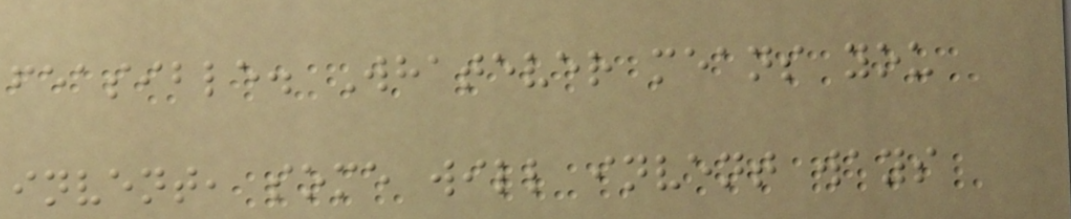feasible. Whatever means you
invent, some will invent ways
